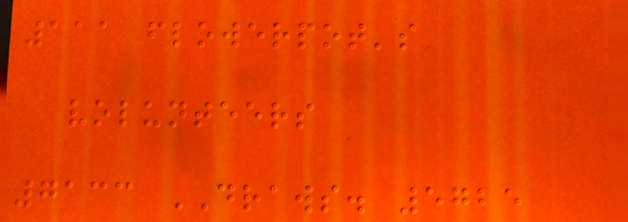111 flowerpot's
volunteers
7133 DRAWS. 5725
